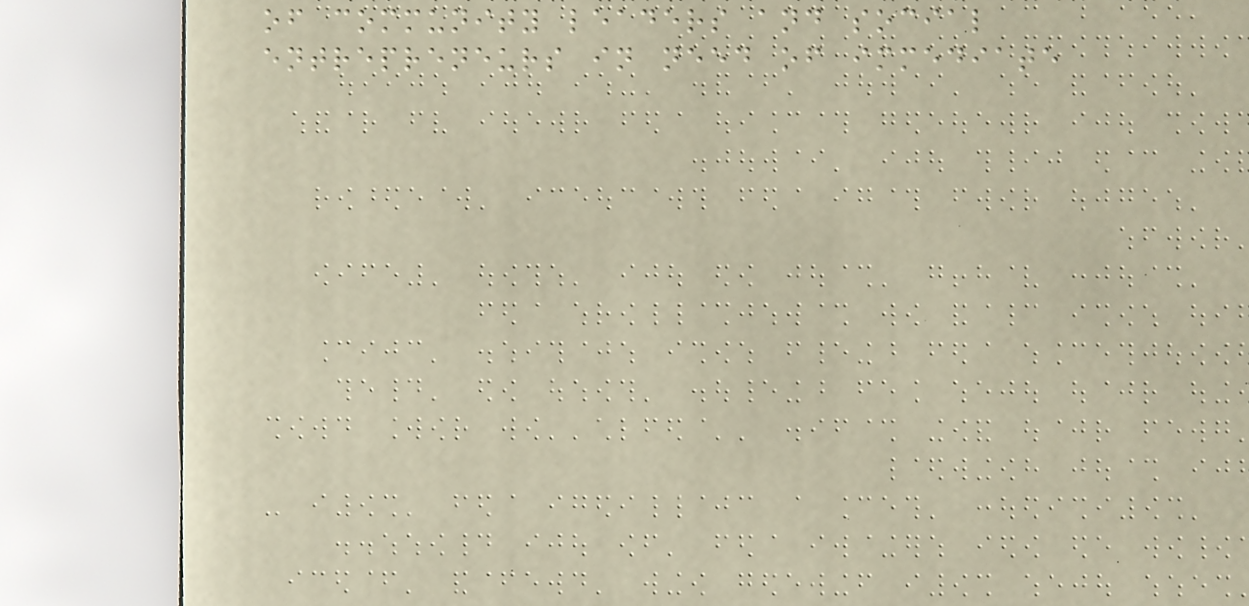of community leaders and social
entrepreneurs in need of immediate
